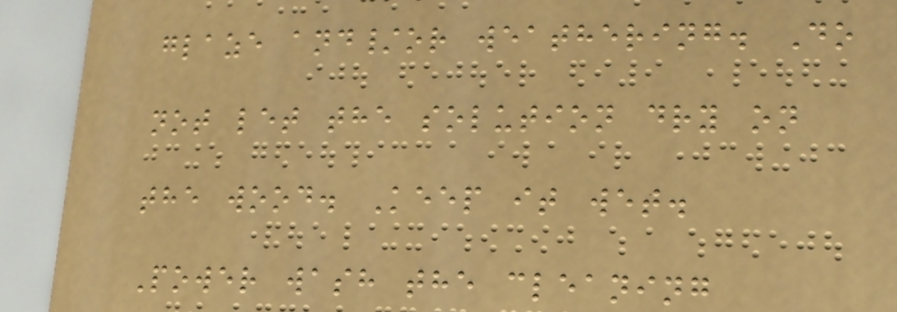glaze and/or weathering. Do
not let the solution dry on
the wood. Keep it wet.
Power wash the cleaning
